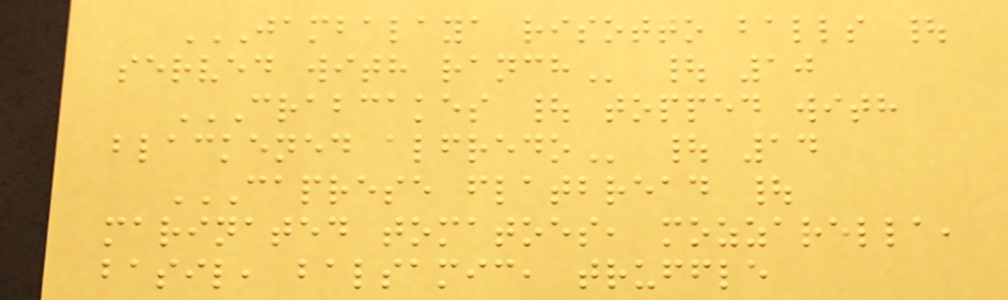JAMBALAYA RISOTTO BALLS |
SERVED WITH RANCH | 10
CRABCAKES | TOPPED WITH
BLACKENED ALFREDO | 14
CAPRESE FLATBREAD |
MARINATED TOMATOES, MOZZARELLA,
BASIL, BALSAMIC, TRUFFLE
